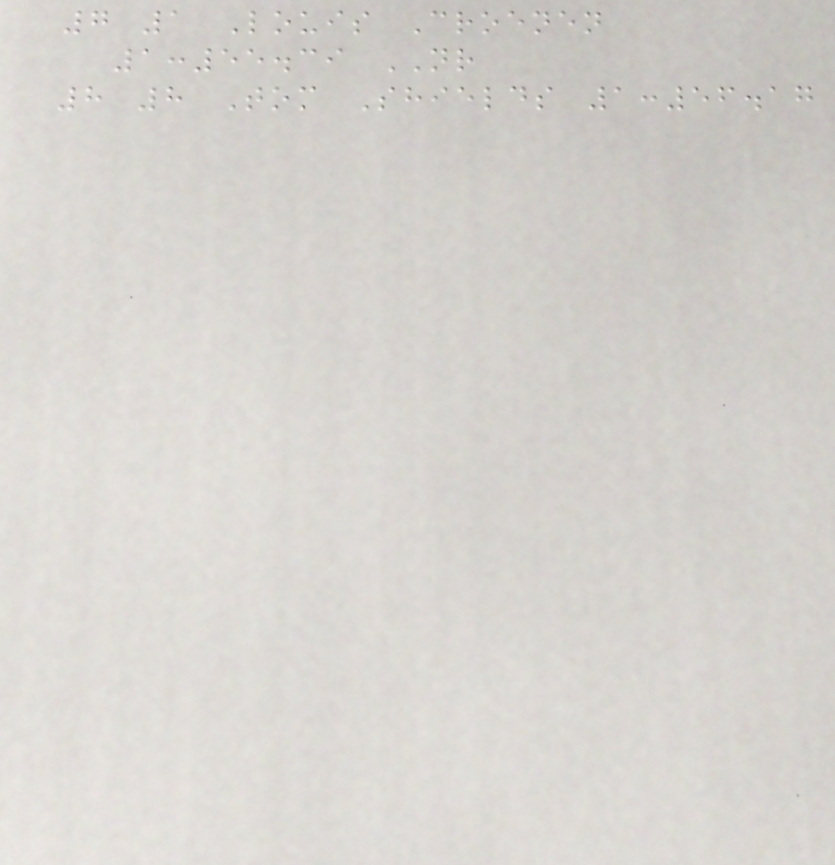7 1 Louis Croenen
1:55.39 NR
8 8 Tom Shields 1:56.17
